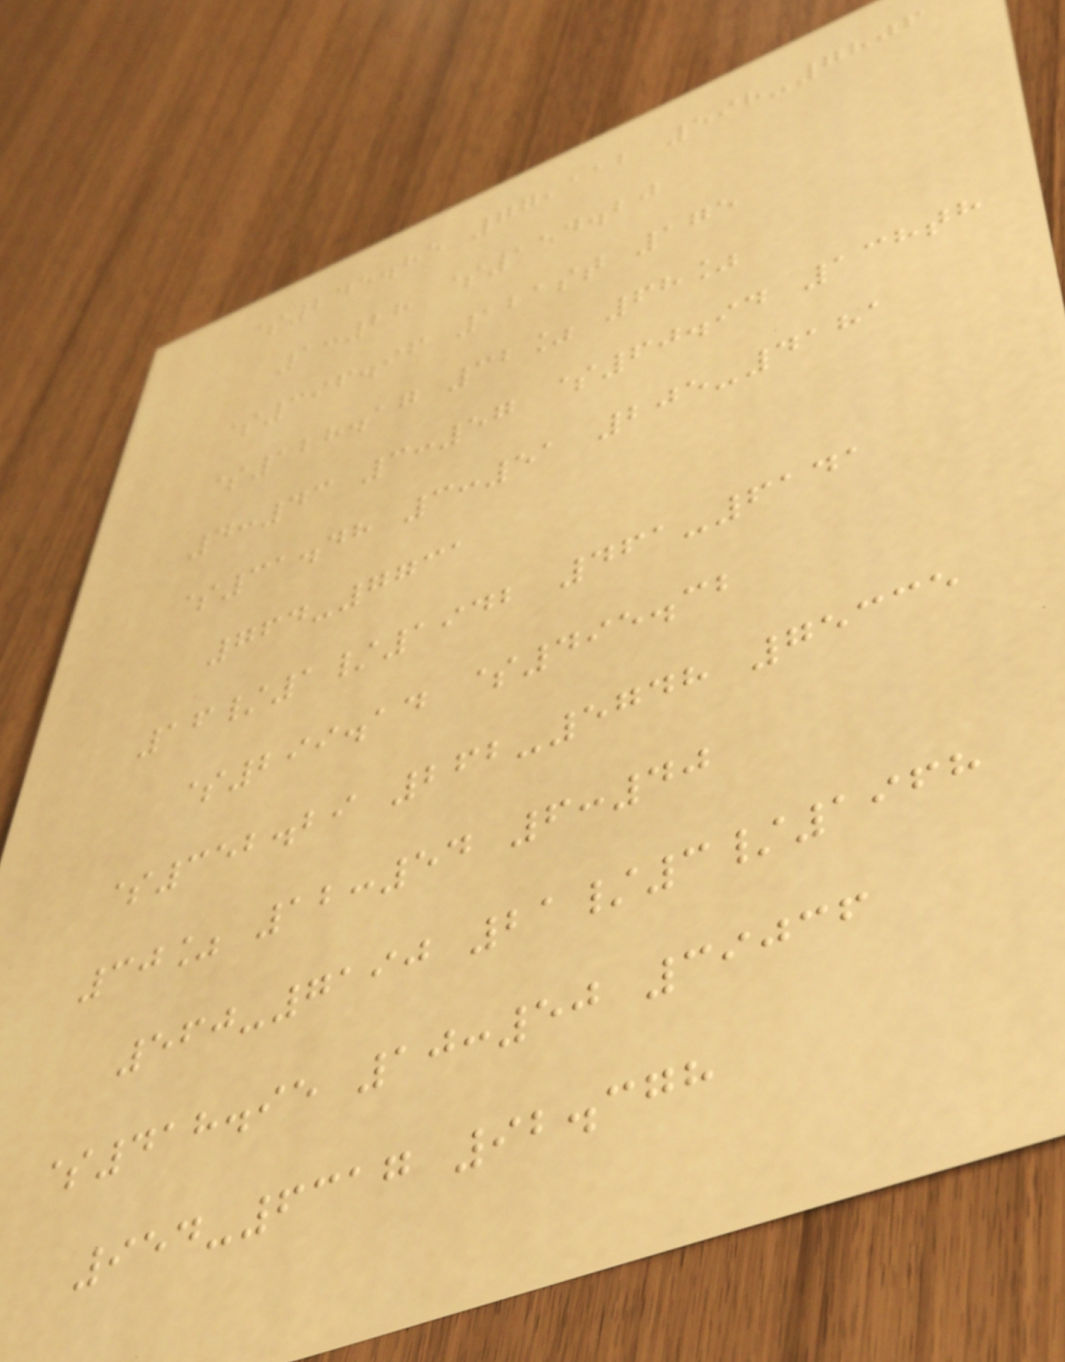$245.85 77,112 598-7806
1:28 $154.20
$396.96 121st 175
$128.17 32% 68%
4:43 3:57 $60.94 138th
$31.48 3:51 205-4181
764-7731
16/1/1942 461-6141
$299.14 $495.32
$352.29 262-5748 75335
30% 12:54 6:40
560-7190 21/3/1968
$418.95 10:50 39036
954-6317 92.378
